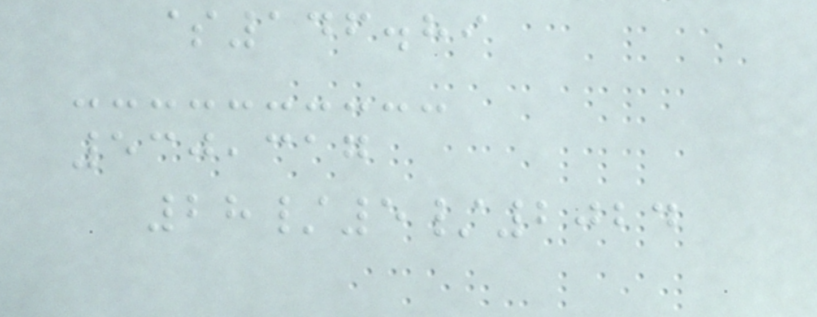$146.89
530,317
28/5/2024
